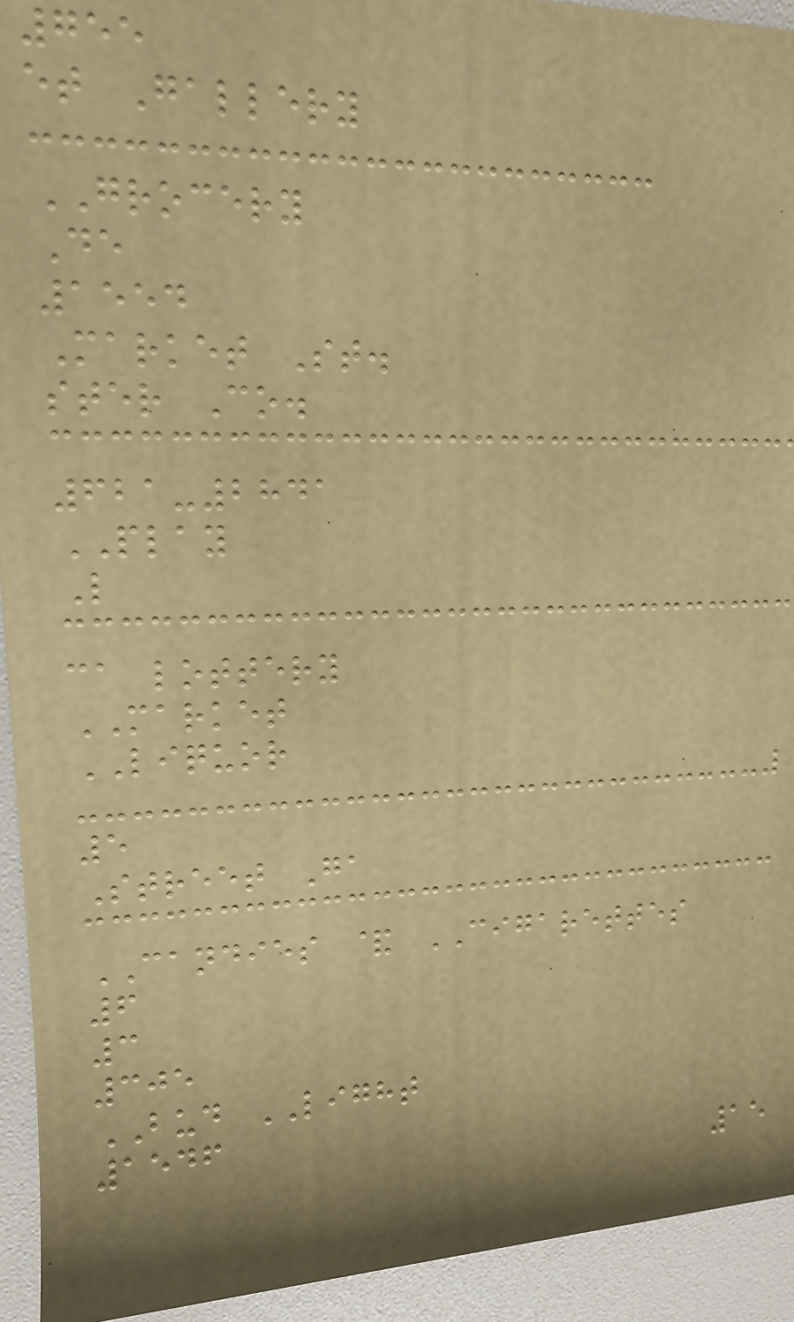755
et Gallery
GROCERY
De
1554
Market St.
ster Co.
621-2841
PLAY
L
ca lottery
MARKET
LIQUOR
5
Street Ga
CANDIES & CIGARETTES
6
3
305
BUD LIGHT
1546
15
